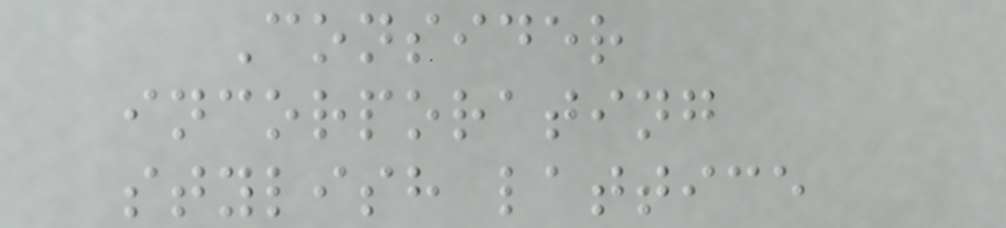Consider
incorporating
stylish lattice
